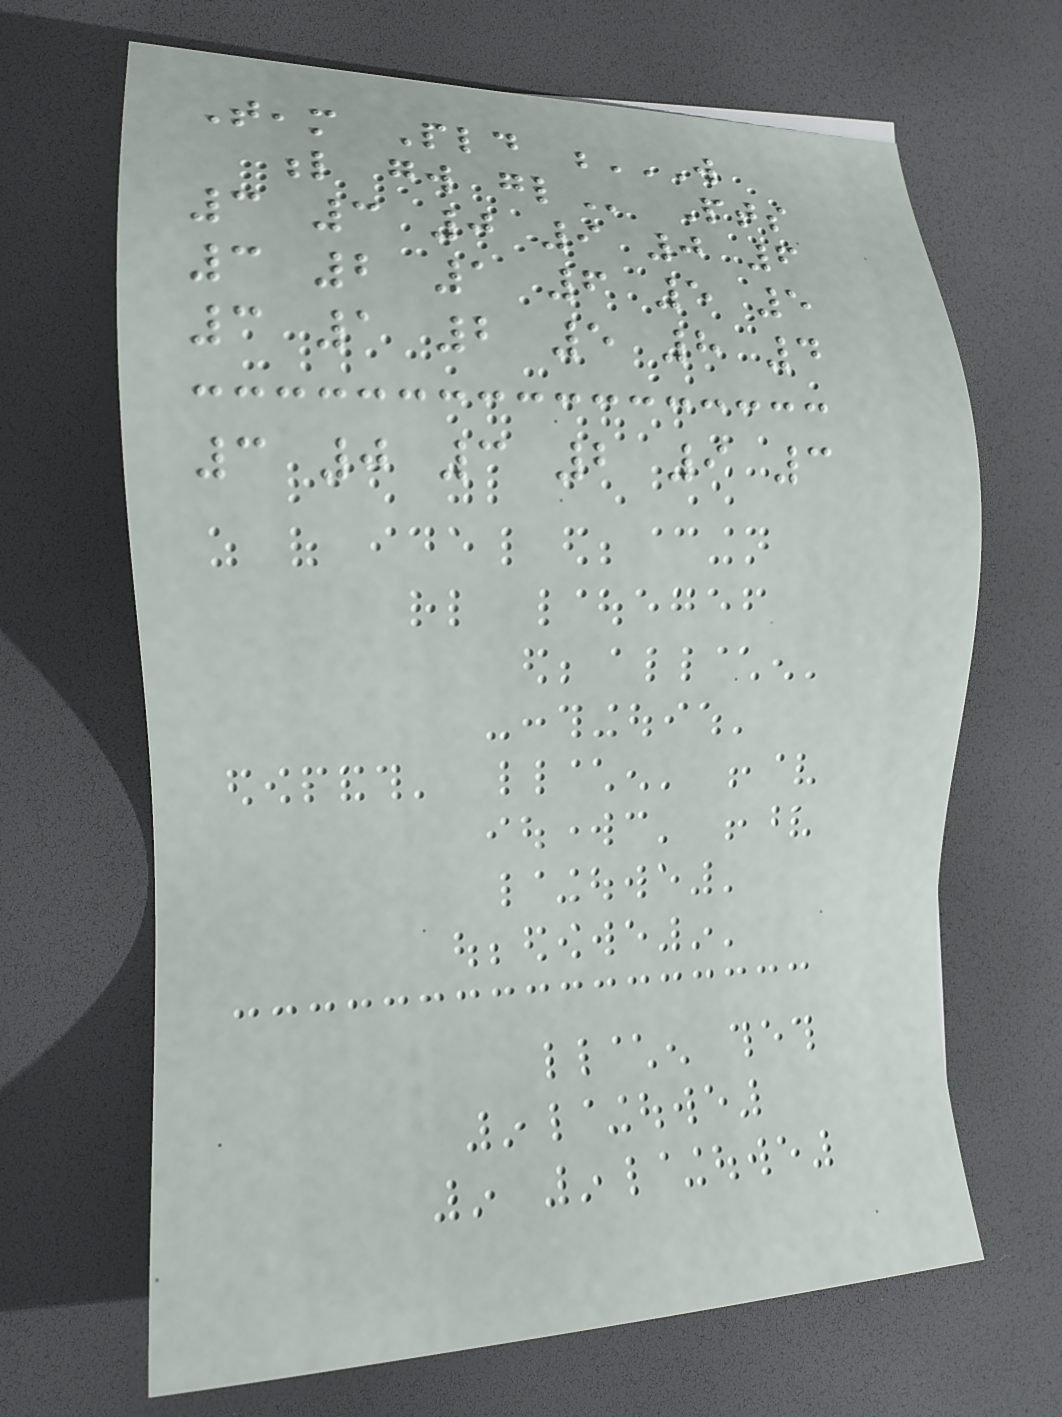Team Pld W
L GW GL Pts
3 3 0 9 0 6
3 2 1 6 5 5
3 1 2 5 8 4
3 0 3 2 9 3
